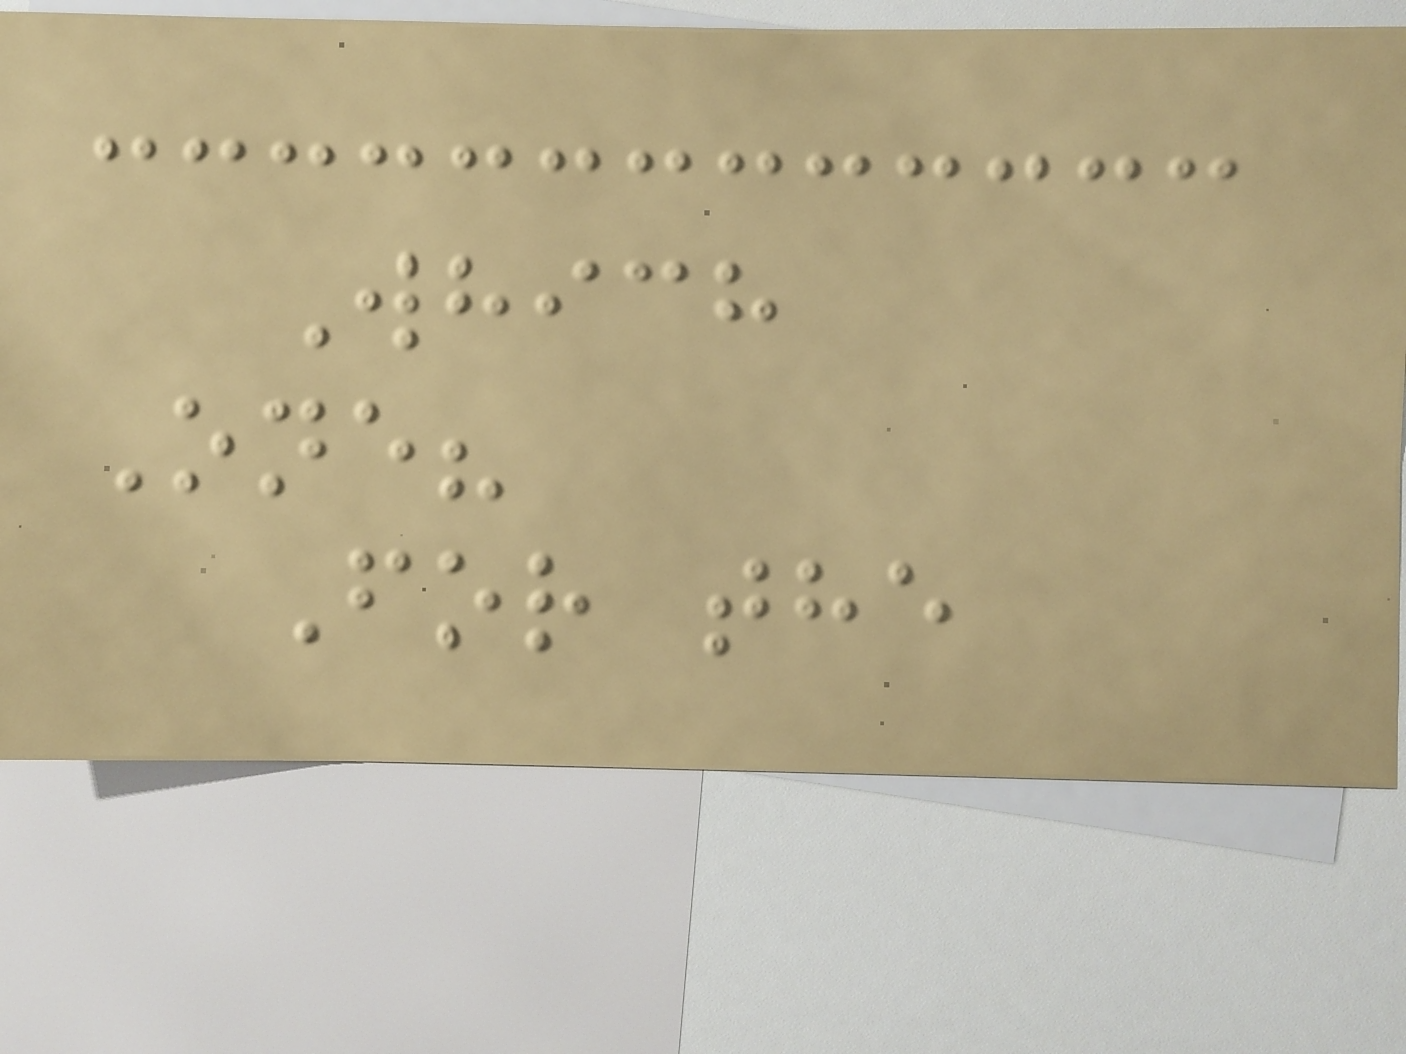Which
One?
For the
